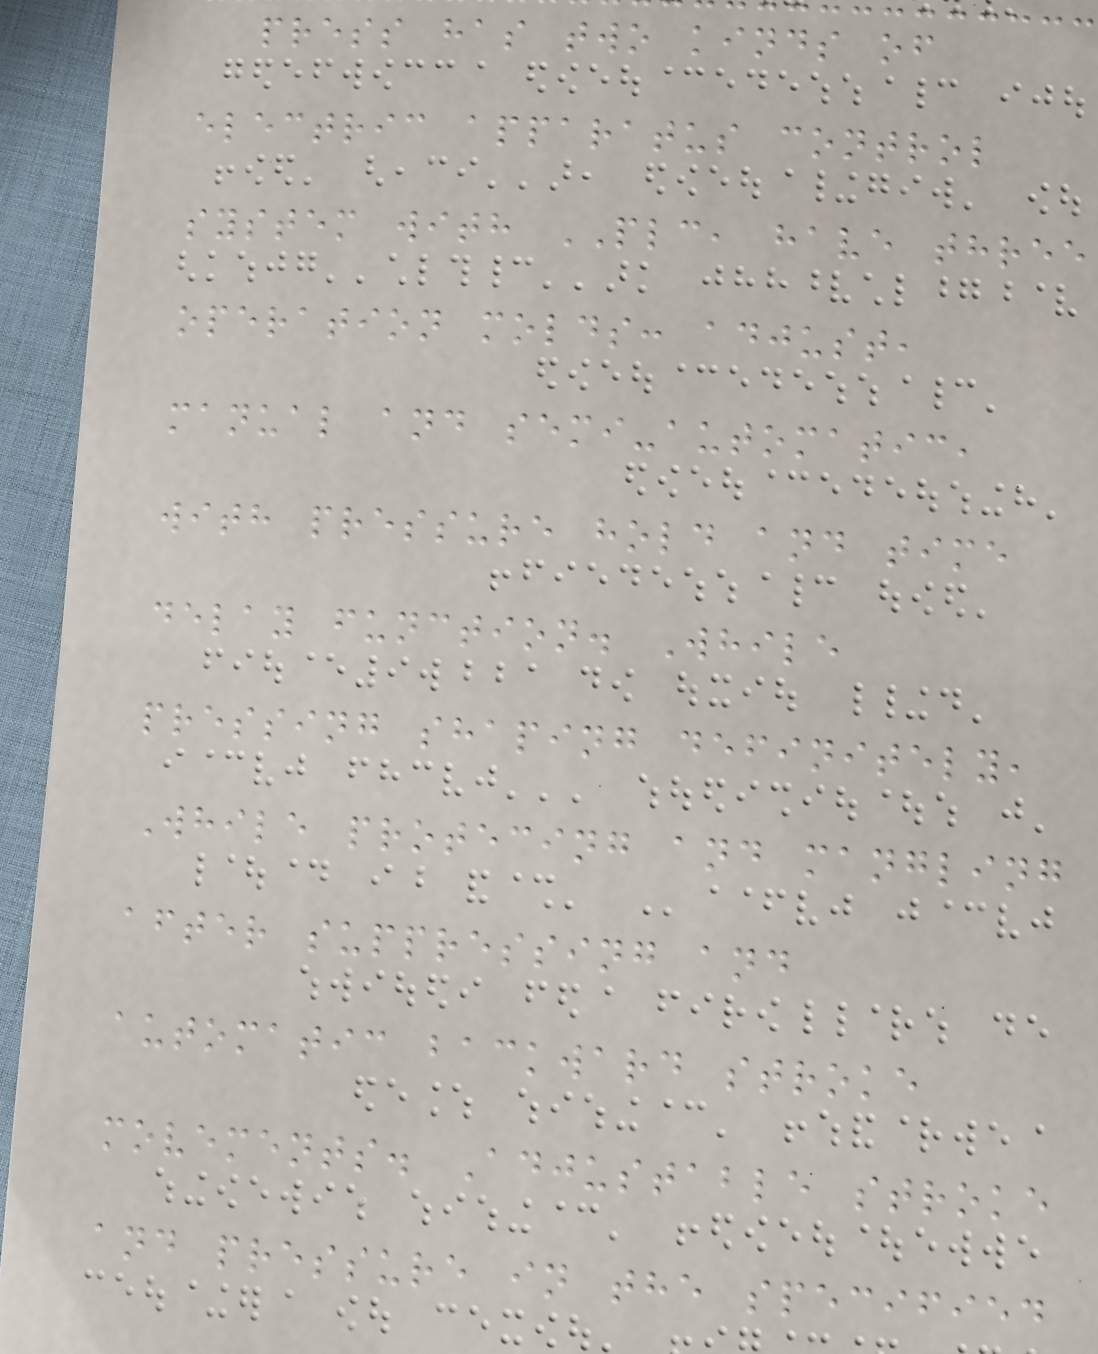press has two kinds of
electric apparatus control
system with PLC, have three
operation molds: adjust,
manual and semi-automatic,
with pressure hold and time
delay function. While
pressing shaping definitely,
While protecing and mangling
after suppressing and
automatic backward stroke
movements. Adjustable stroke
and pressure in the specified
